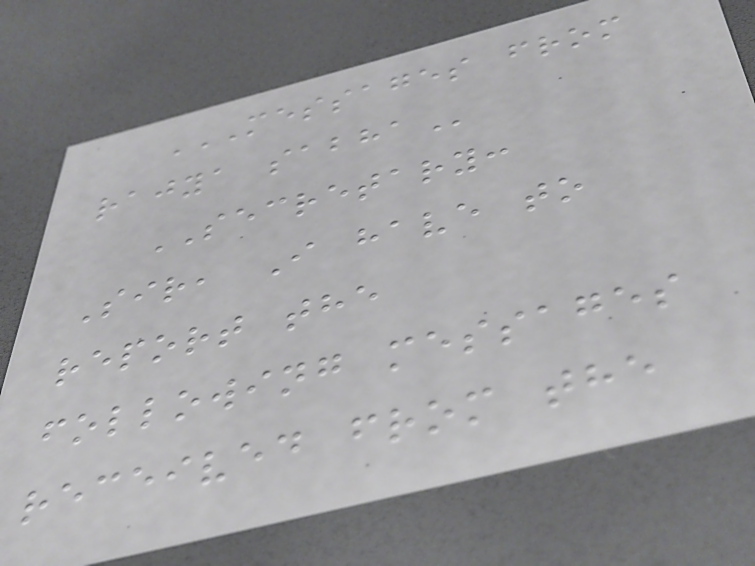MESSAGES FROM
RAJYA SABHA
SECRETARY:
Sir, I have to
report the
following messages
received from the
